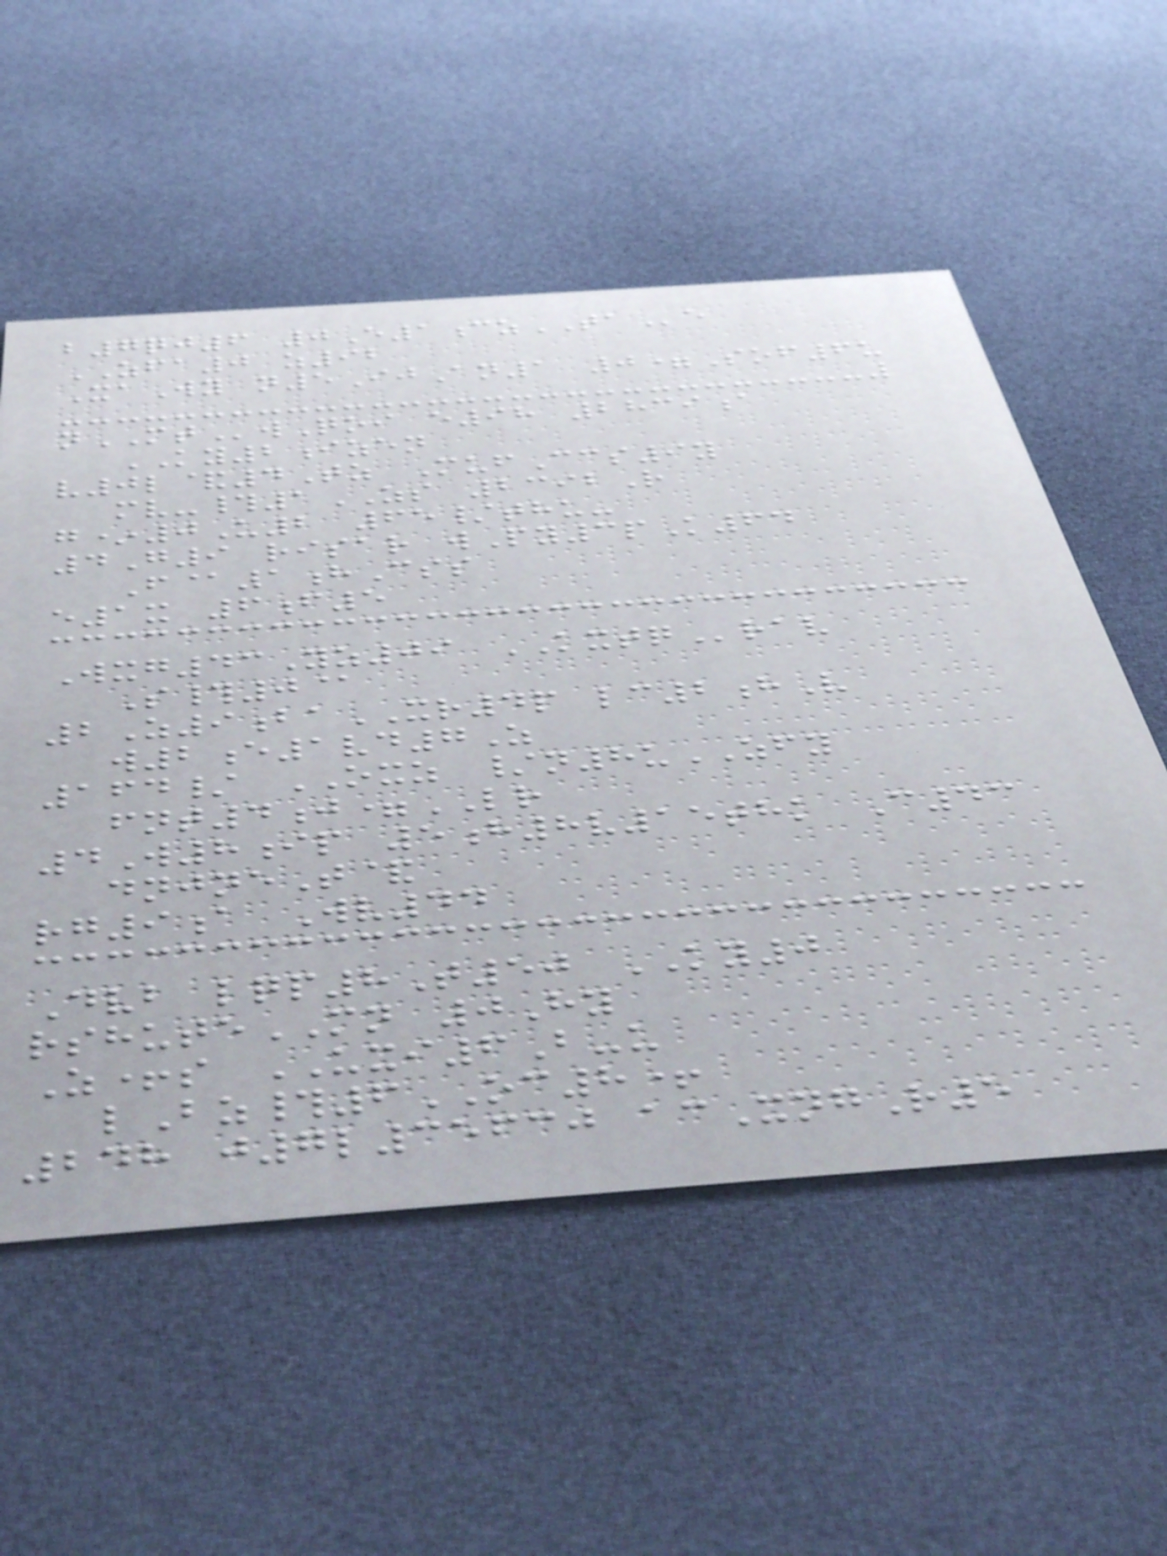b7qj6 0E1czTAe
ZFA0 z92
XaWy n5IjAn1 0=Sof6u
nMTwQoi e98 2839a
KY2izen
v0l&4Tz MufCcs9y
mv-#1ZS 2392R
g*0U2 65/thu-
4G9 risar wPy3pK64
F@1hCss
e1x 6f5
Wxg43Yz09 KXTQrav
S#0@
2Z9baXR4p lc2hV
w2e1vd7Z
164/ OXZ /n8uZFY
fnt4j=LR
4W8ip 5h8v15thk C43
dnjneT&
rg9a Wv44
Dvb lqp8T50 KY0
rshuteMN 0Hy
Z+s UXI6B-u
lBz#6OC8+
248 j7l35630 acXngR5
